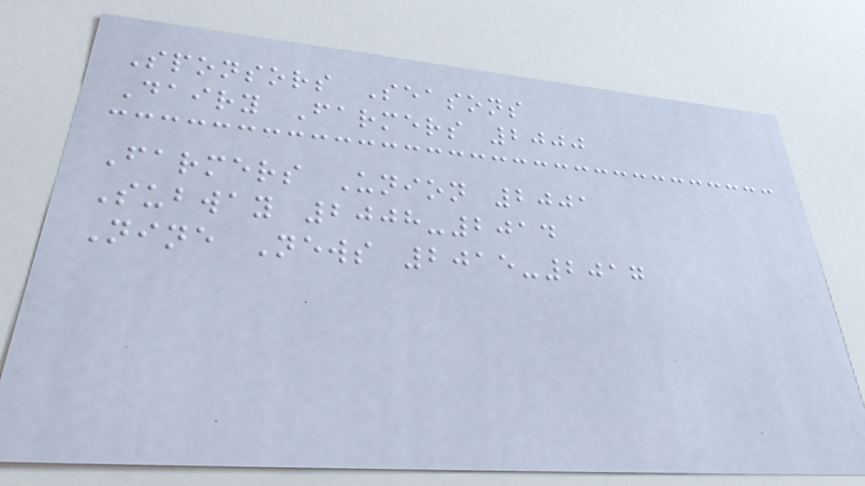Sponsors Seasons
Dairy Farmers 2000
Farmers Union 2001
Subway 2008-2014
Nine News 2015-2017
